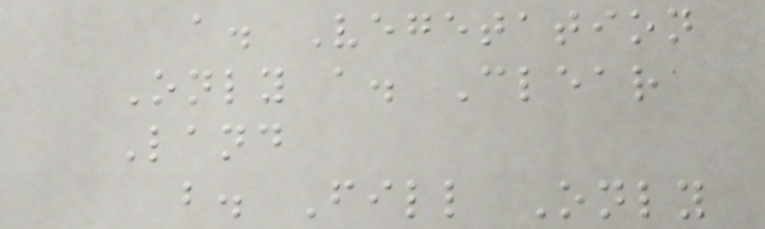a. Vegetation
Only a. Clear
Land
b. Fill Only
